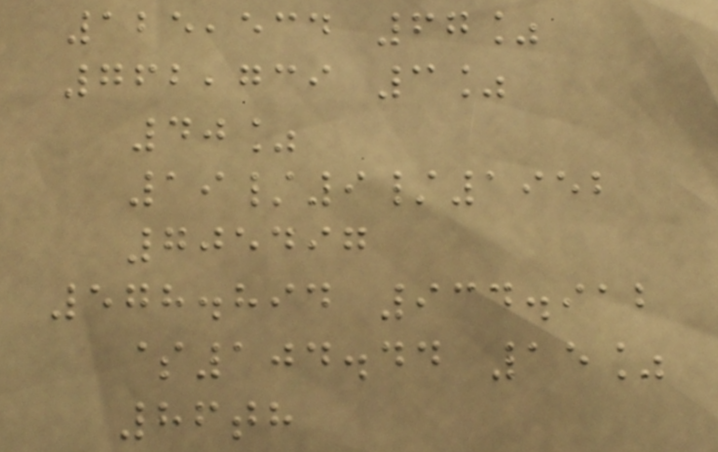125,534 67%
762,739 3%
40%
19/9/1952
705497
578.894 934.912
$104.44 15%
86th
